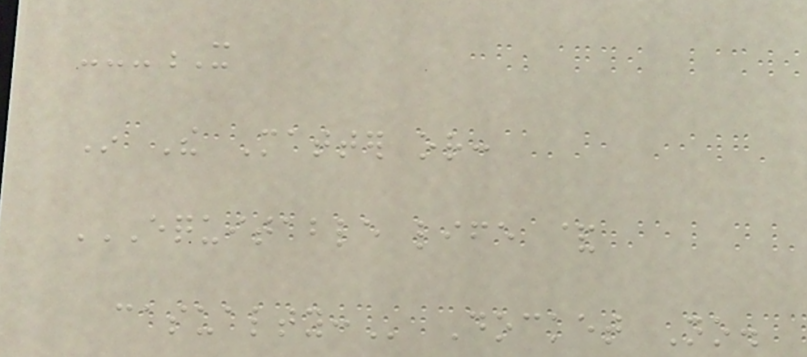---X
In The Matter or:
EQUITABLE LIFE &
CASUALTY: Docket No.
